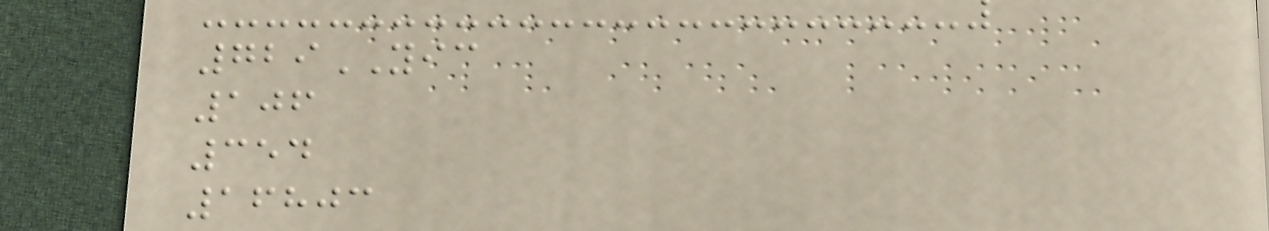729YIC
106
354
16803
